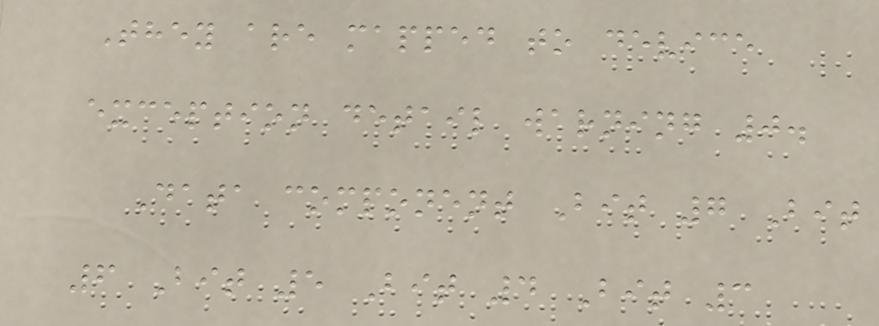They are mapped to device
exception detail warning 0.
Data component Bit 7 Bit
6 Bit 5 Bit 4 Bit 3
